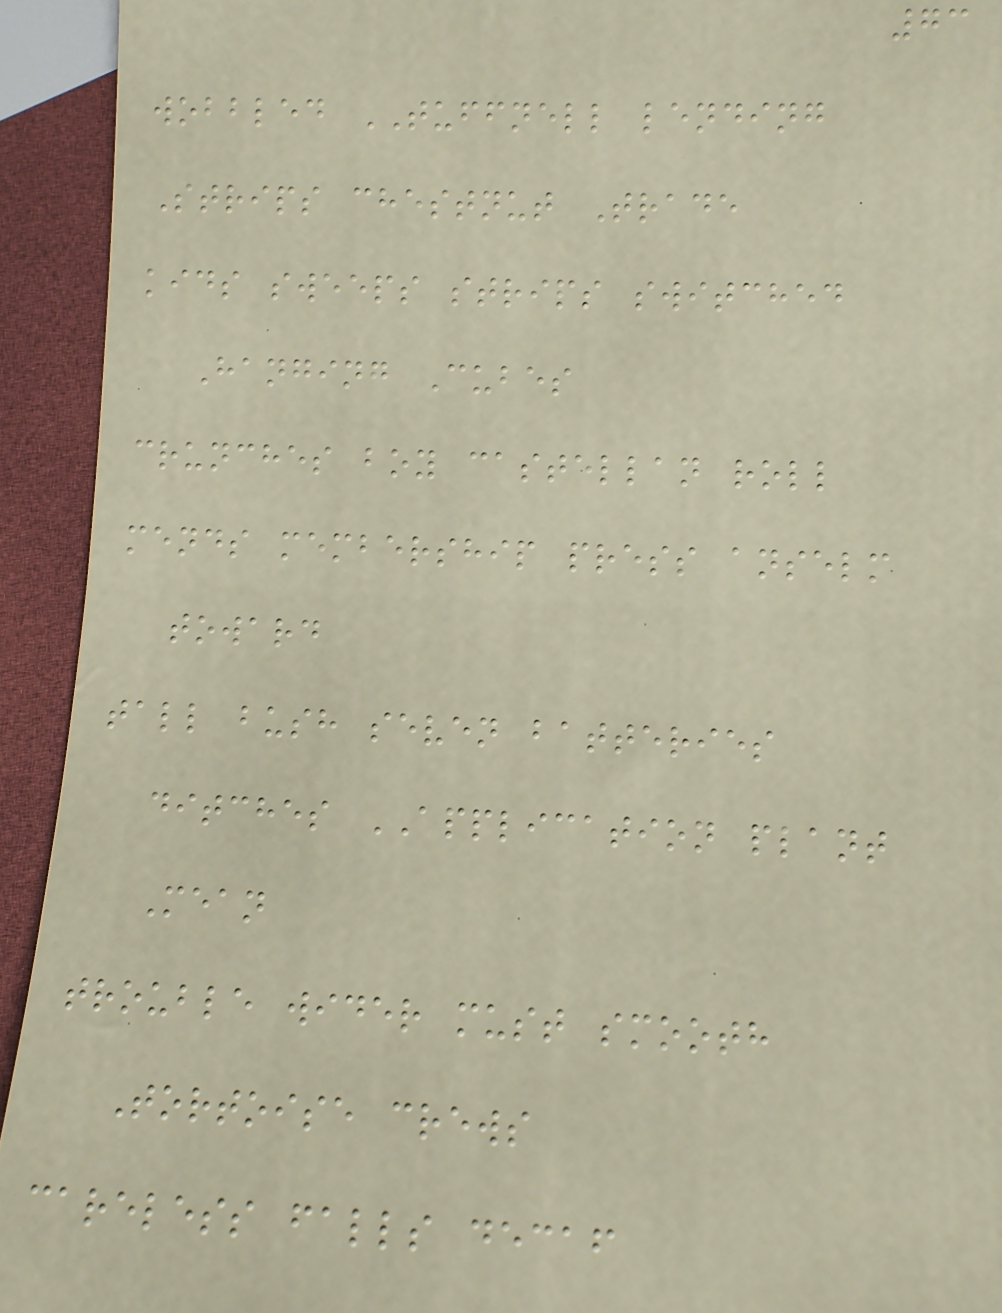73
wobbled TUFFNELL lending
Strips chestnut Trade
kids sweeps strips switched
Hanging Cubes
crunches boy castellan roll
mends membership press anselm
toward
tall bush seven batteries
ditches APPLICATION plant
Mean
trouble wider must smooth
Tortoise crews
careless falls decaf
